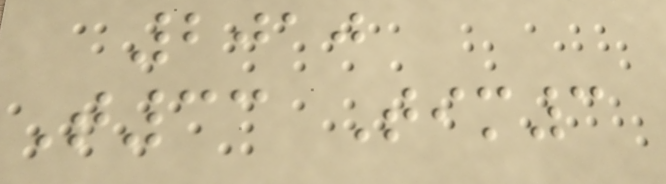2010
T33 Tim3
